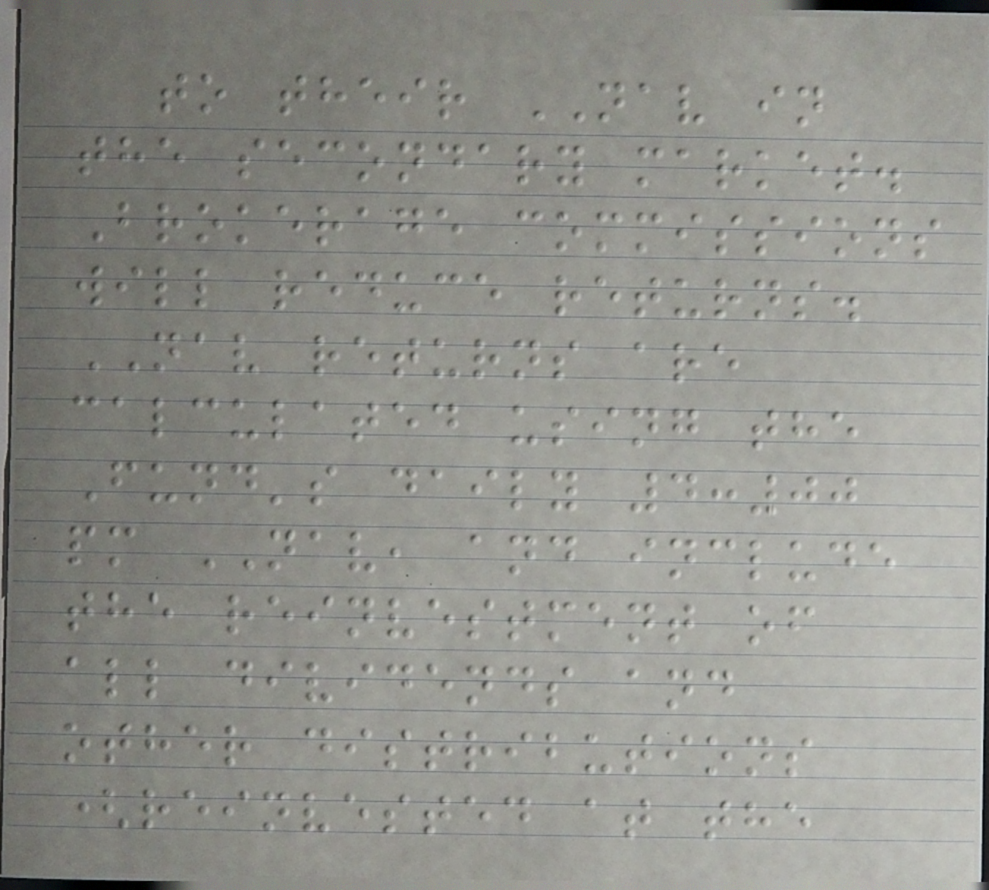to their NAV in
the secondary market.
Brokerage commissions
will reduce returns.
NAV returns are
calculated using the
Fund's daily 4:00
pm NAV, and include
the reinvestment of
all dividends and
other distributions
(reinvested at the
